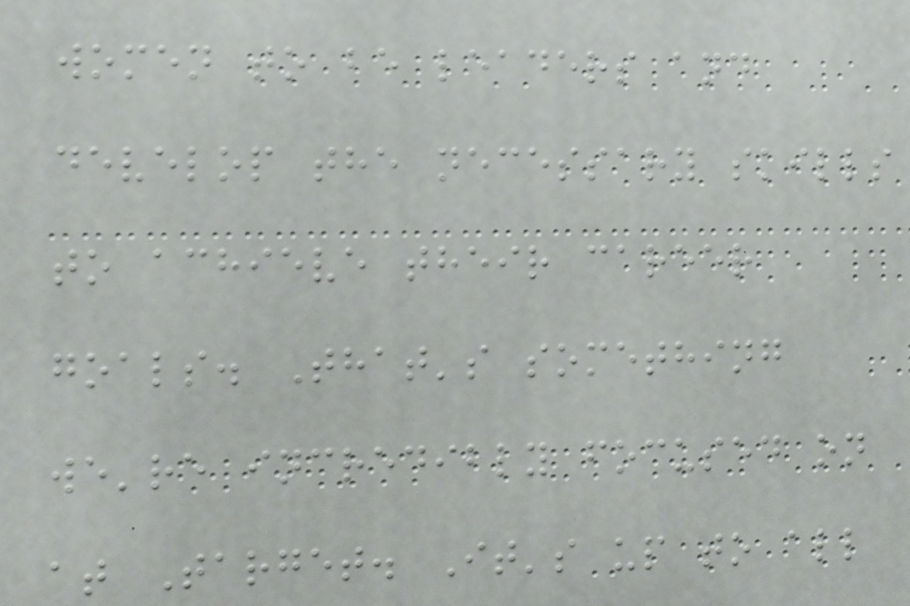women to be leaders and
develop the necessary skills
to achieve their career
goals. That's something
we're incredibly focused on
at Target. It's up to all
